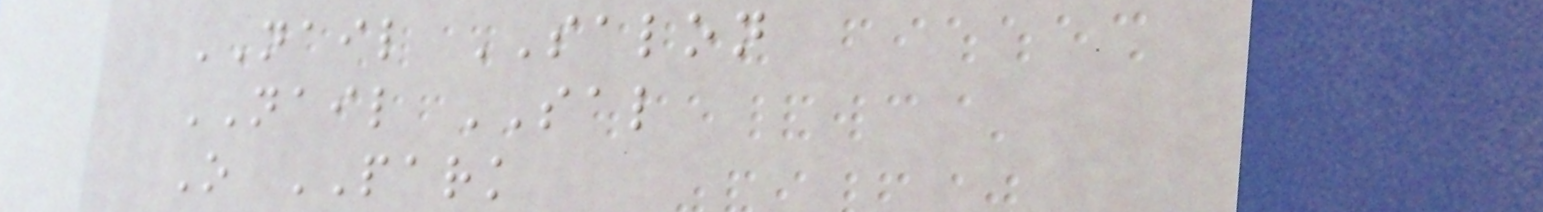NAIL SALON
NAIL SAL
O PARK
